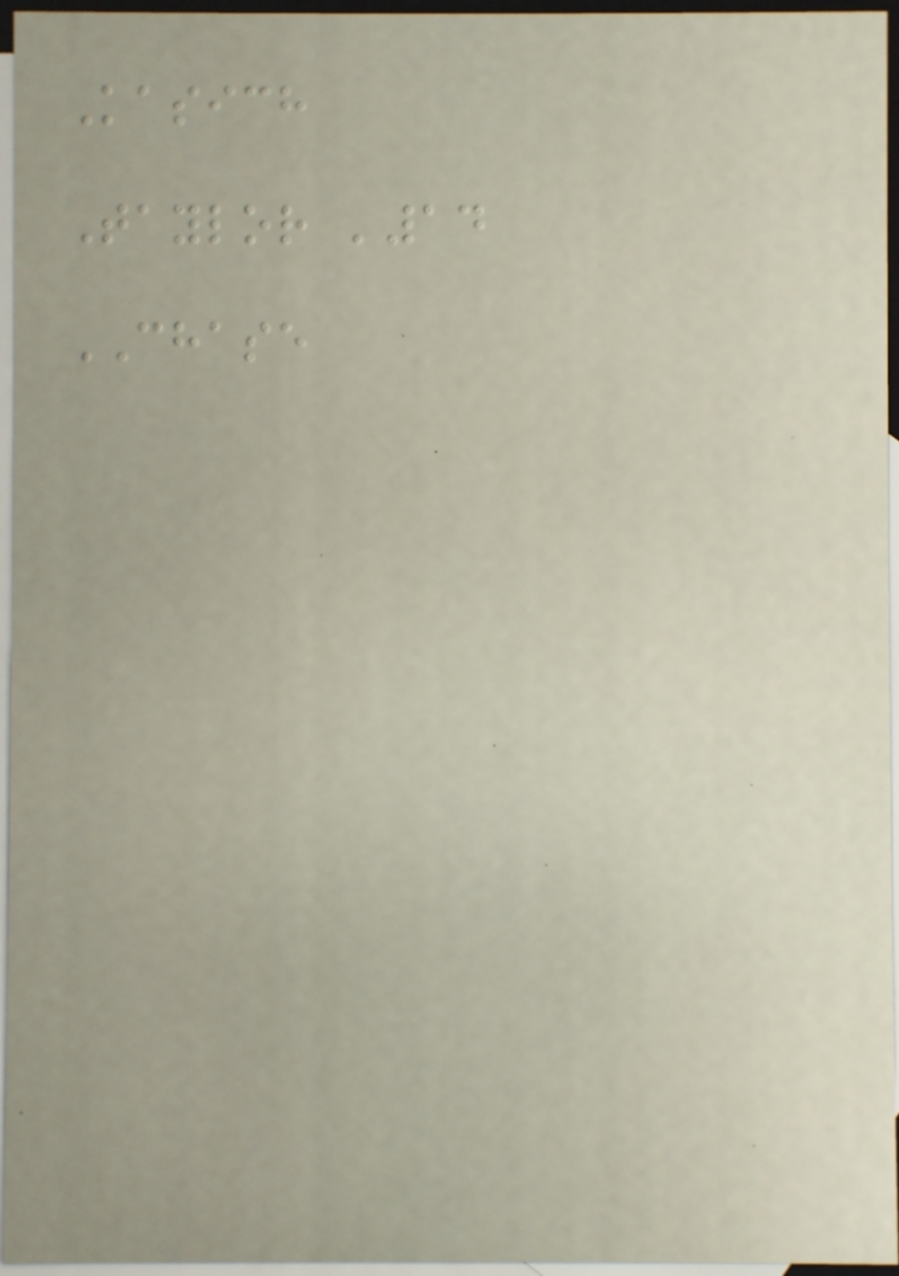Kasich
Taylor '14
CHASE
